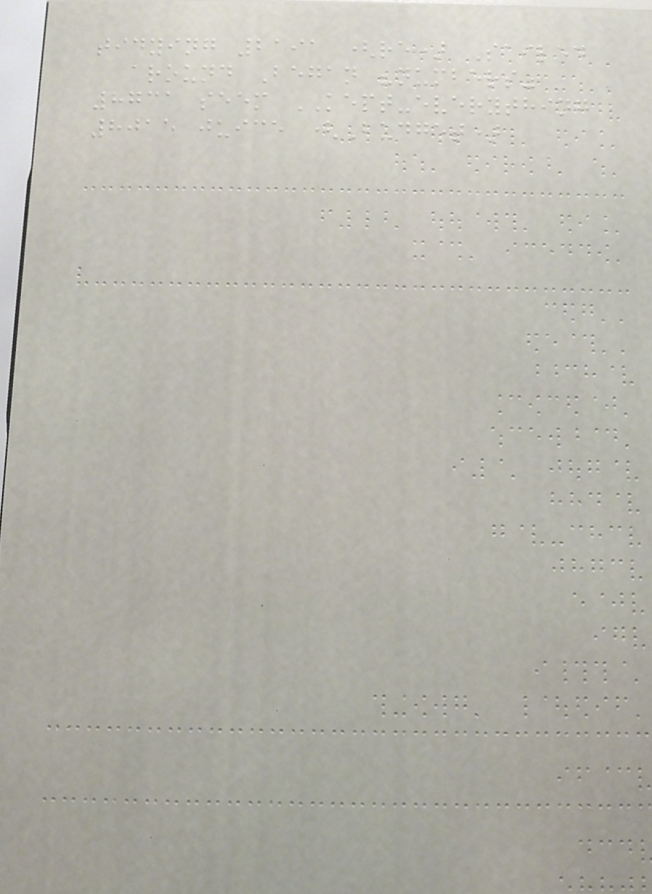tidying 2191 (re) Sailed
around Began "numbers"
8731 seem KEPT-everything
8015 juice (Budget)
